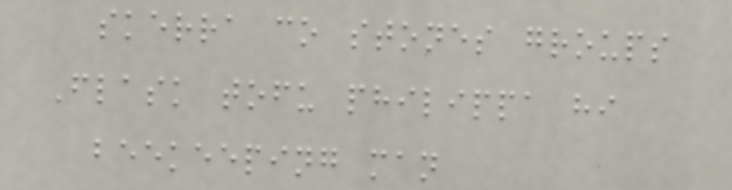skerra co stones groups
Flask tofu philippa hi
beekeeping man
